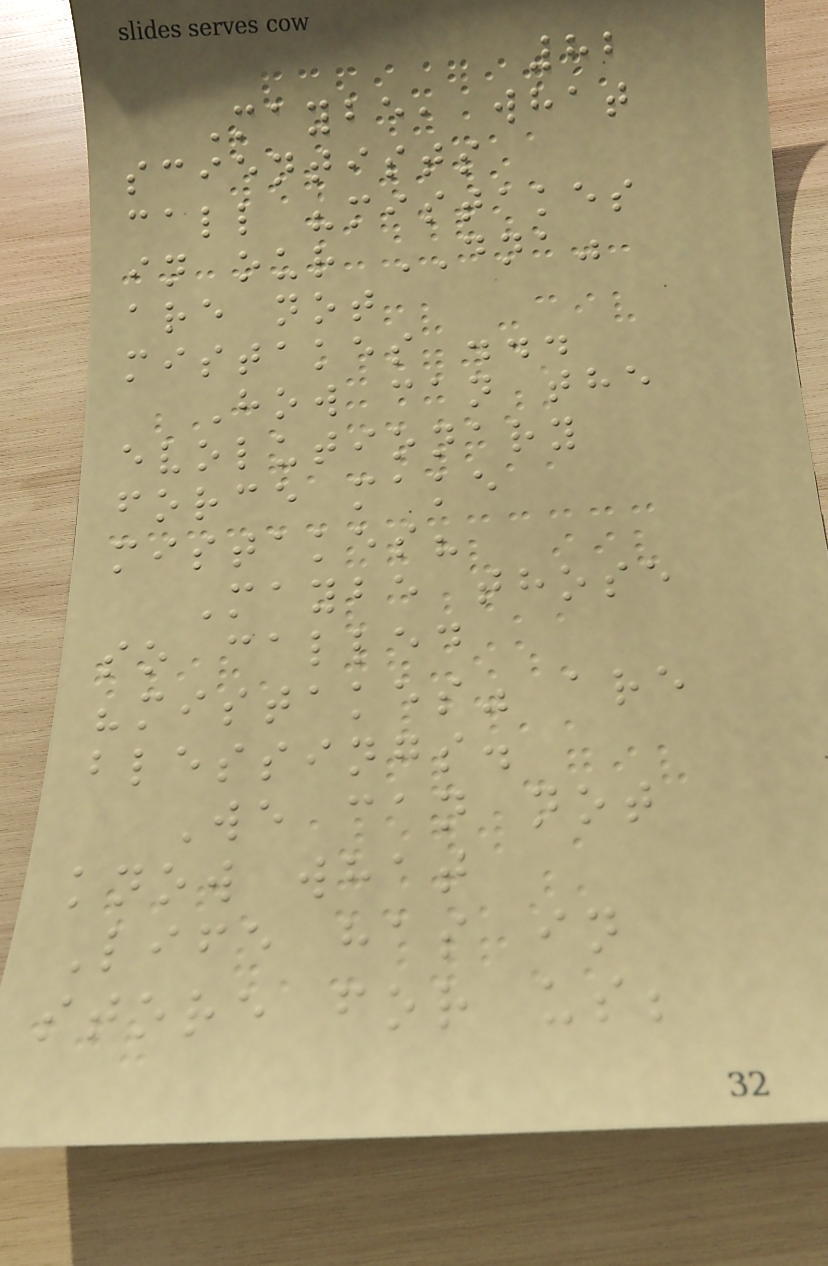82
Maybe, what
scientists
call "mistakes
in our DNA"
are not
mistakes ...
How can the
evolutionary
force make
mistakes?
Maybe those
so called
"mistakes" are
blessings.
We can not
know what
Life has in
store for us;
